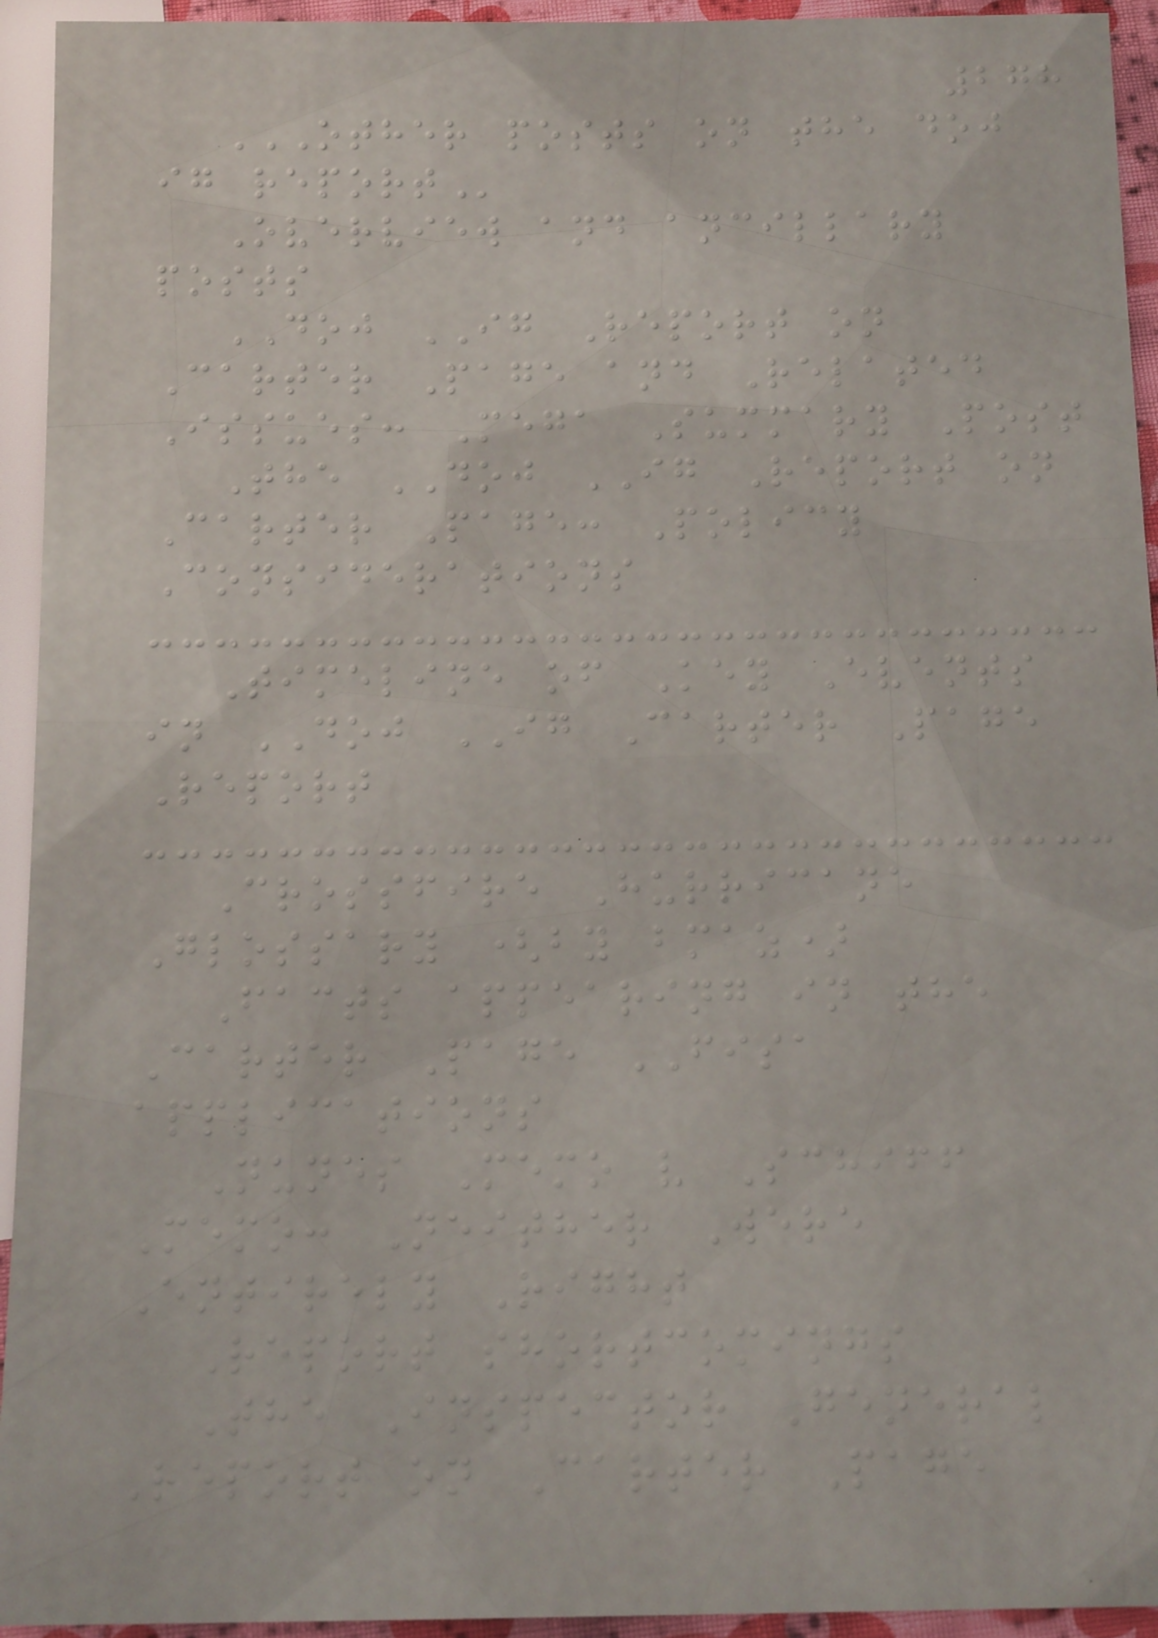278
OTHER POSTS ON THE DOJ
IG REPORT
Overview and ancillary
posts
DOJ IG Report on
Carter Page and Related
Issues: Mega Summary Post
The DOJ IG Report on
Carter Page: Policy
Considerations
Timeline of Key Events
in DOJ IG Carter Page
Report
Crossfire Hurricane
Glossary (by bmaz)
Facts appearing in the
Carter Page FISA
applications
Nunes Memo v Schiff
Memo: Neither Were
Entirely Right
Report shortcomings
The Inspector General
Report on Carter Page
